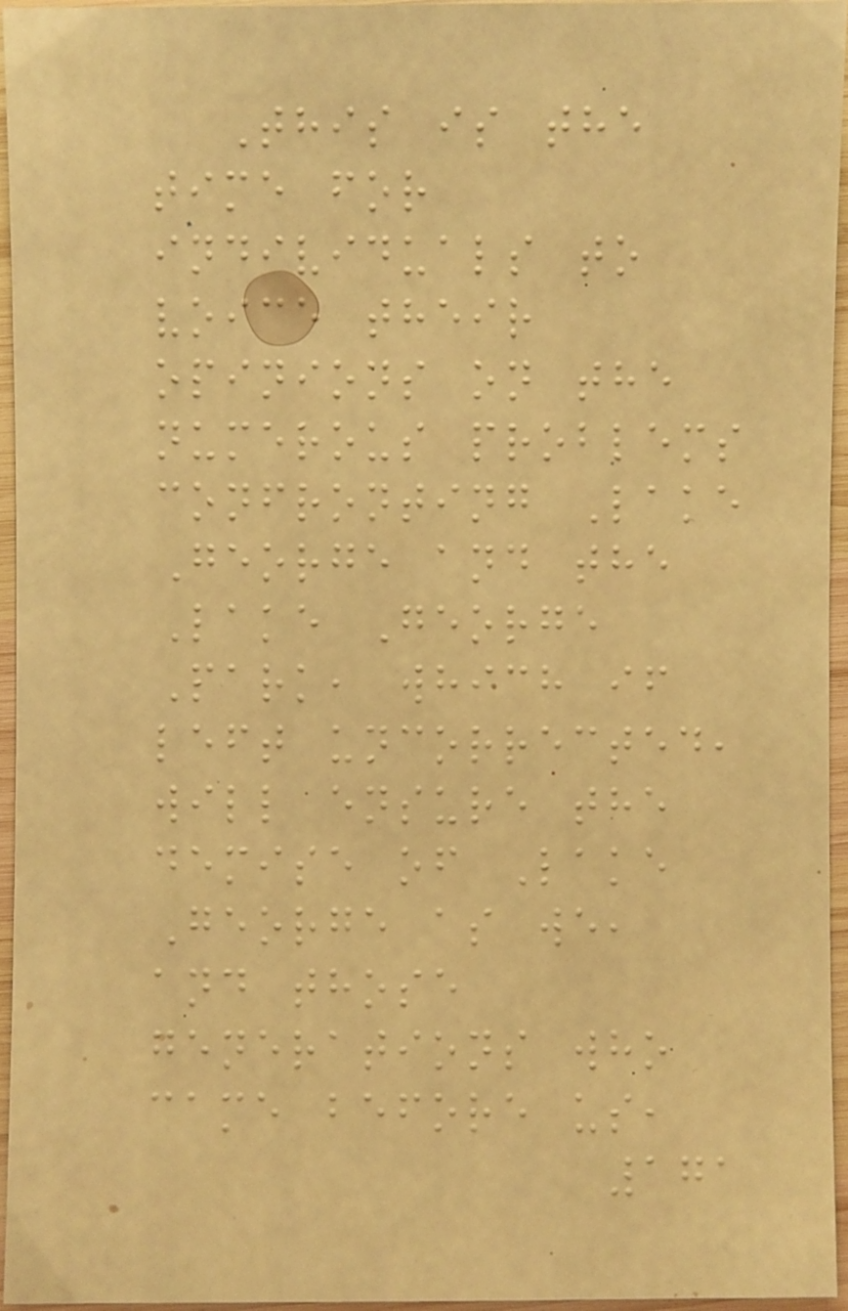This is the
time for
individuals to
voice their
opinions on the
numerous problems
confronting Lake
George and the
Lake George
Park, which if
left uncorrected,
will ensure the
demise of Lake
George as we,
and those
generations who
came before us,
171
